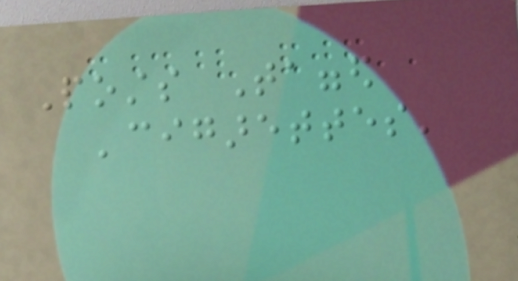Posts Tagged
'cigarettes'
